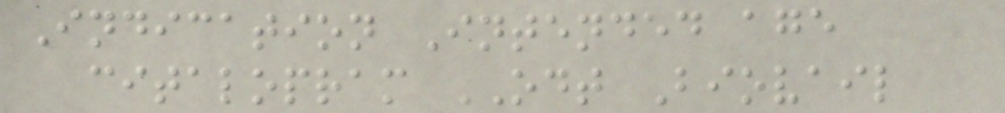Indication Intended age
citalopram ODT Biovail
